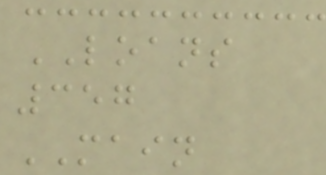LOANS
357
MAIN
